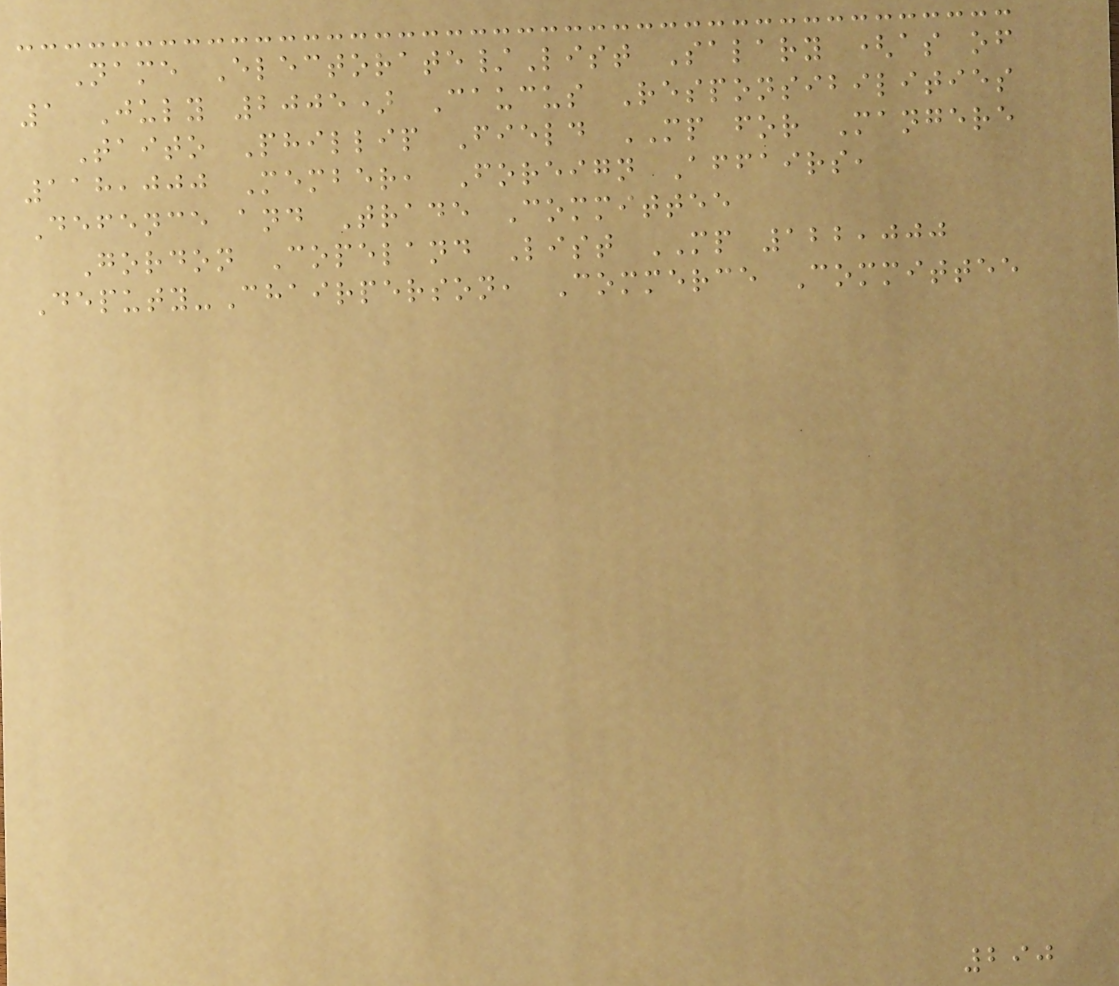Name Electorate/List Salary (as of
1 July 2005) Caucus Responsibilities
Taito Phillip Field MP for Mangere
118,000 Member, Foreign Affairs,
Defence and Trade Committee
Gordon Copeland List MP 122,000
Deputy-Chairperson, Commerce Committee
290
